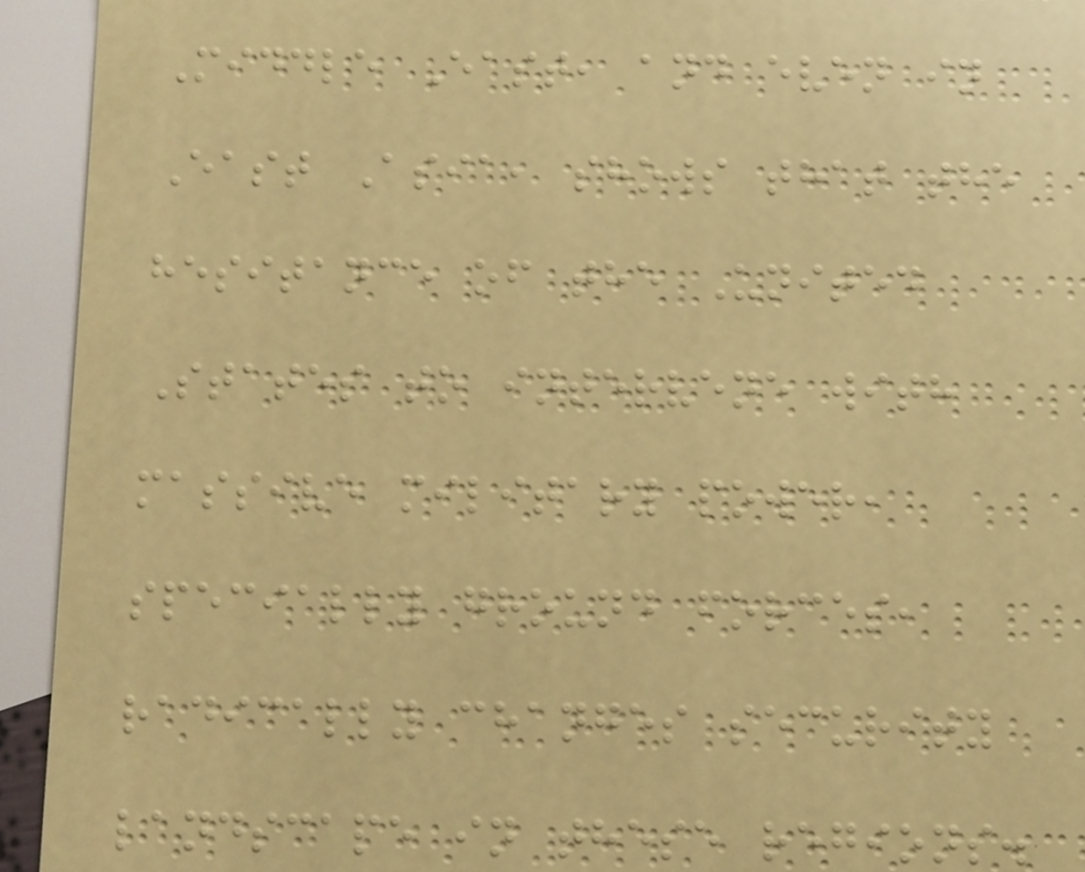Middle East, and even in
East Asia, shows that the
hesitance of the United
States to intervene with
massive military power,
specially ground forces,
radically changes security
landscape in these regions.
